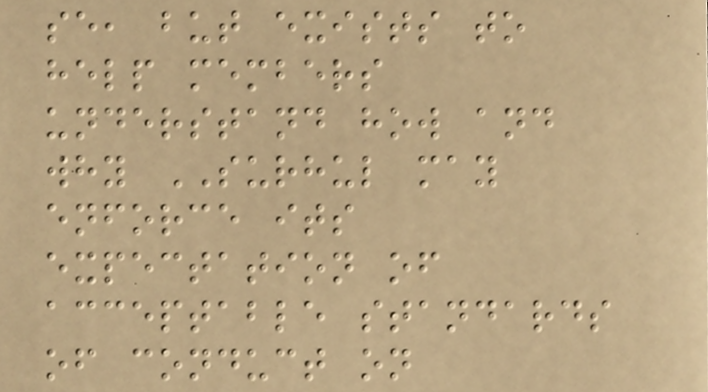se, but exists to
help members
understand how and
why SURHUL may
enforce its
expectation of
acceptable standards
of conduct on
